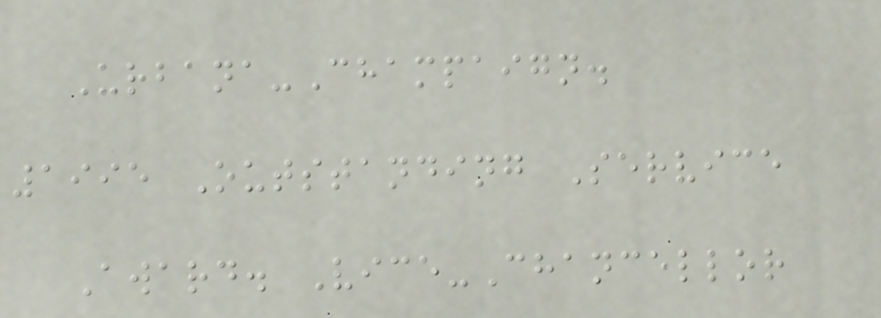Urbana-Champaign.
1995 Outstanding Service
Award. Vice-Chancellor
